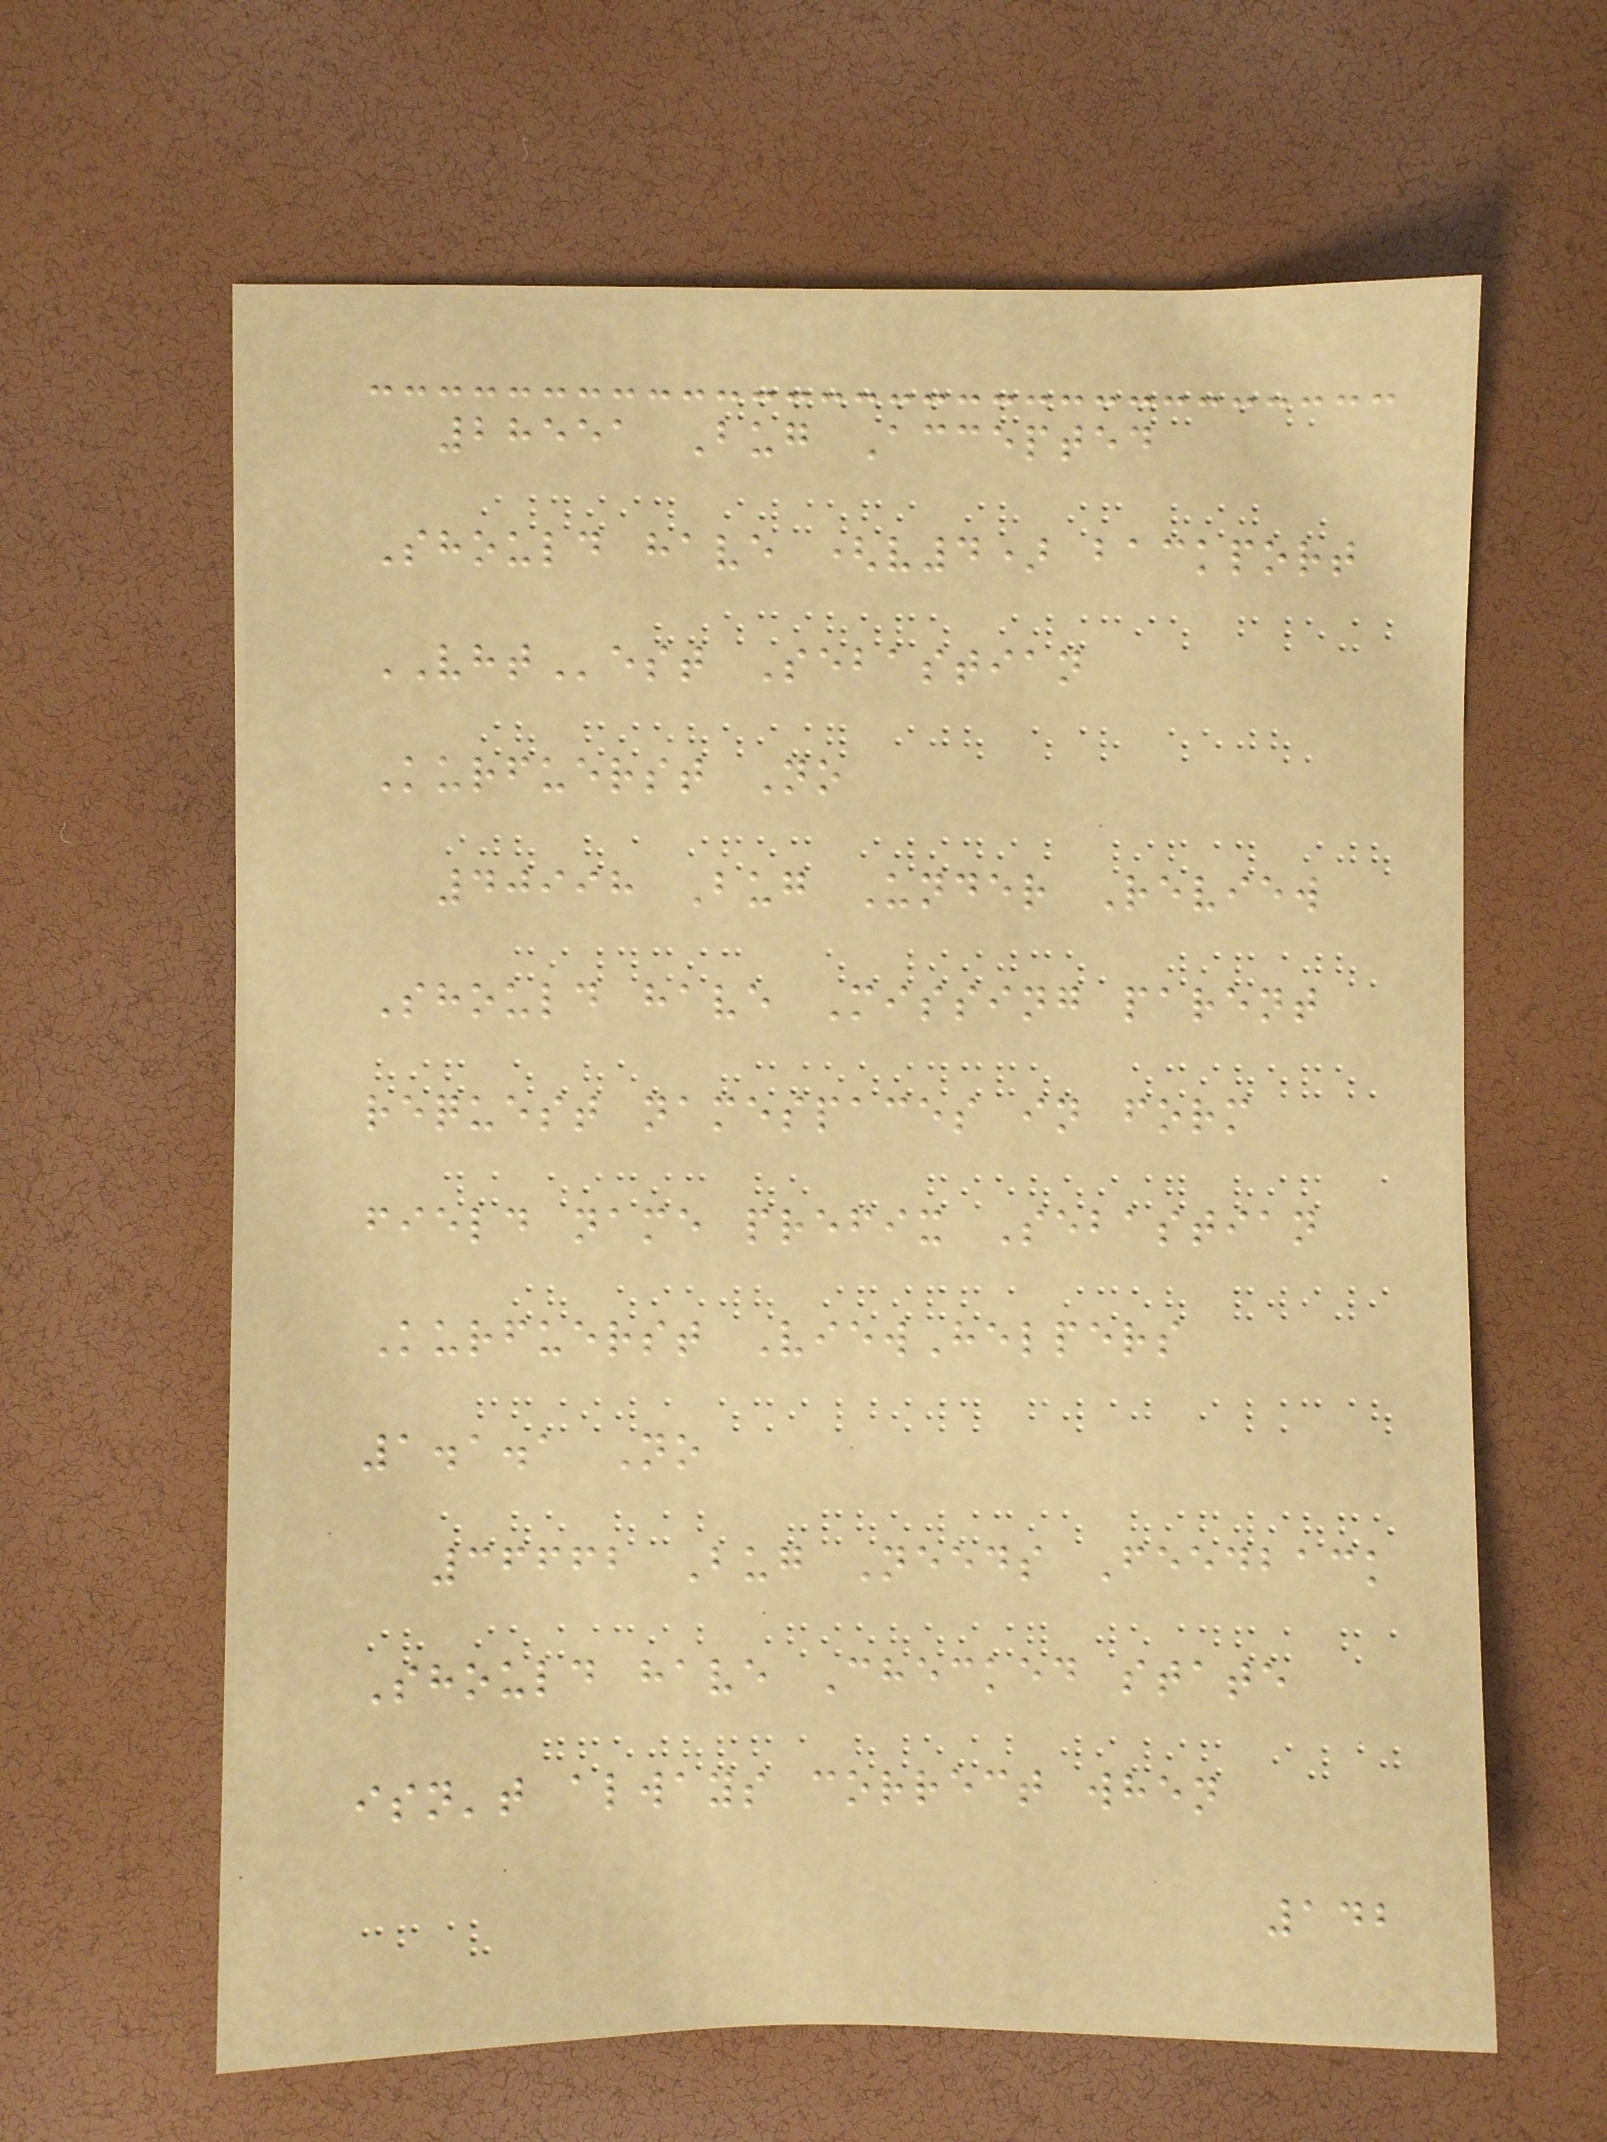28551 Bug Accepted
Should have (v4) backport
VHTest Sebastian
Kurfuerst No
40998 Bug Under Review
Should have Missing parent
request namespaces in form
field name prefix Sebastian
Kurfuerst ViewHelpers
1.1.1 No
36662 Bug Needs Feedback
Should have Checked state
isn't always correct when
142
